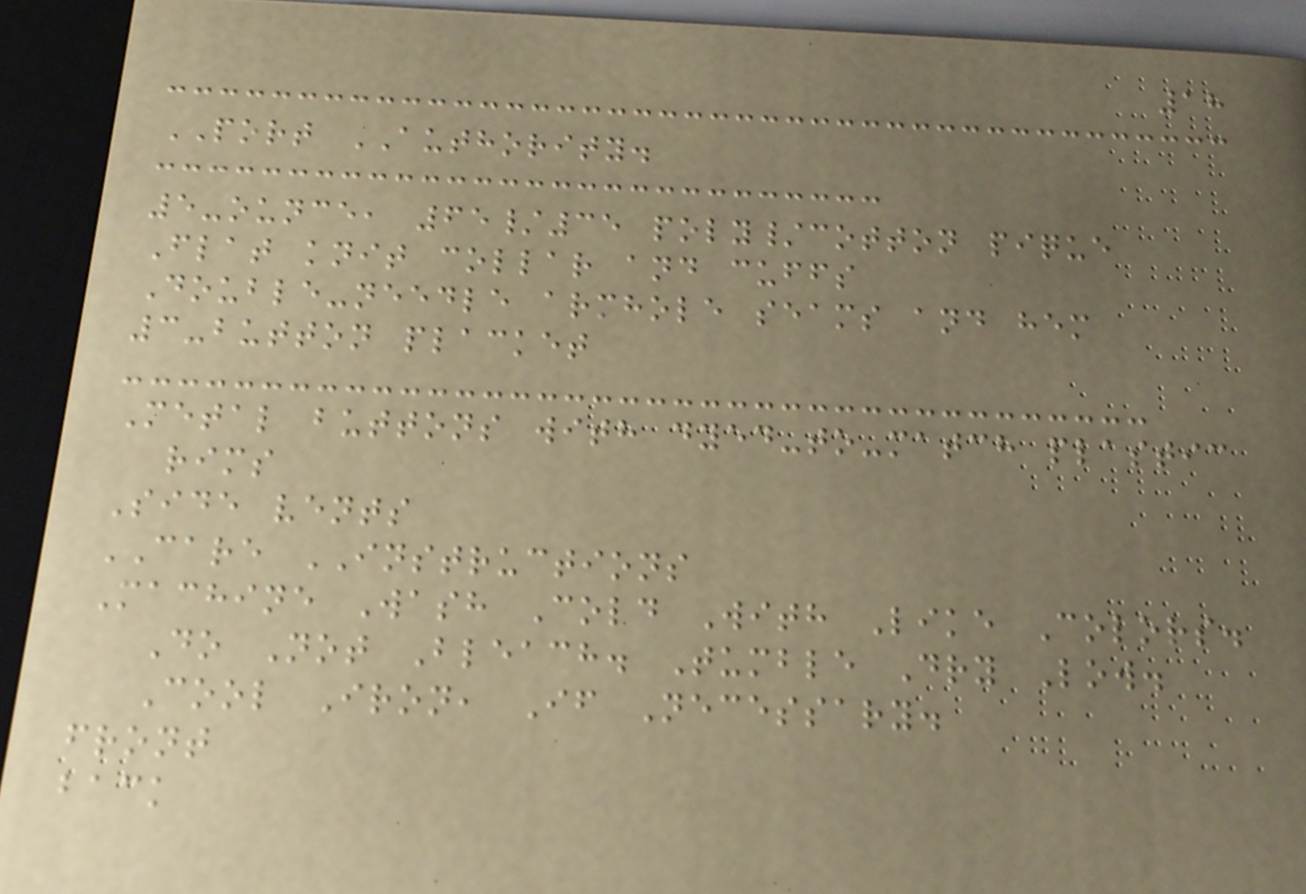18
PORT AUTHORITY.
5-ounce, 65/35 poly/cotton pique
Flat knit collar and cuffs
Double-needle armhole seams and hem
3-button placket
Metal buttons with dyed-to-match plastic
rims
Side vents
CARE INSTRUCTIONS
Machine Wash Cold With Like Colors.
Do Not Bleach. Tumble Dry Low.
Cool Iron, If Necessary.
front
back
